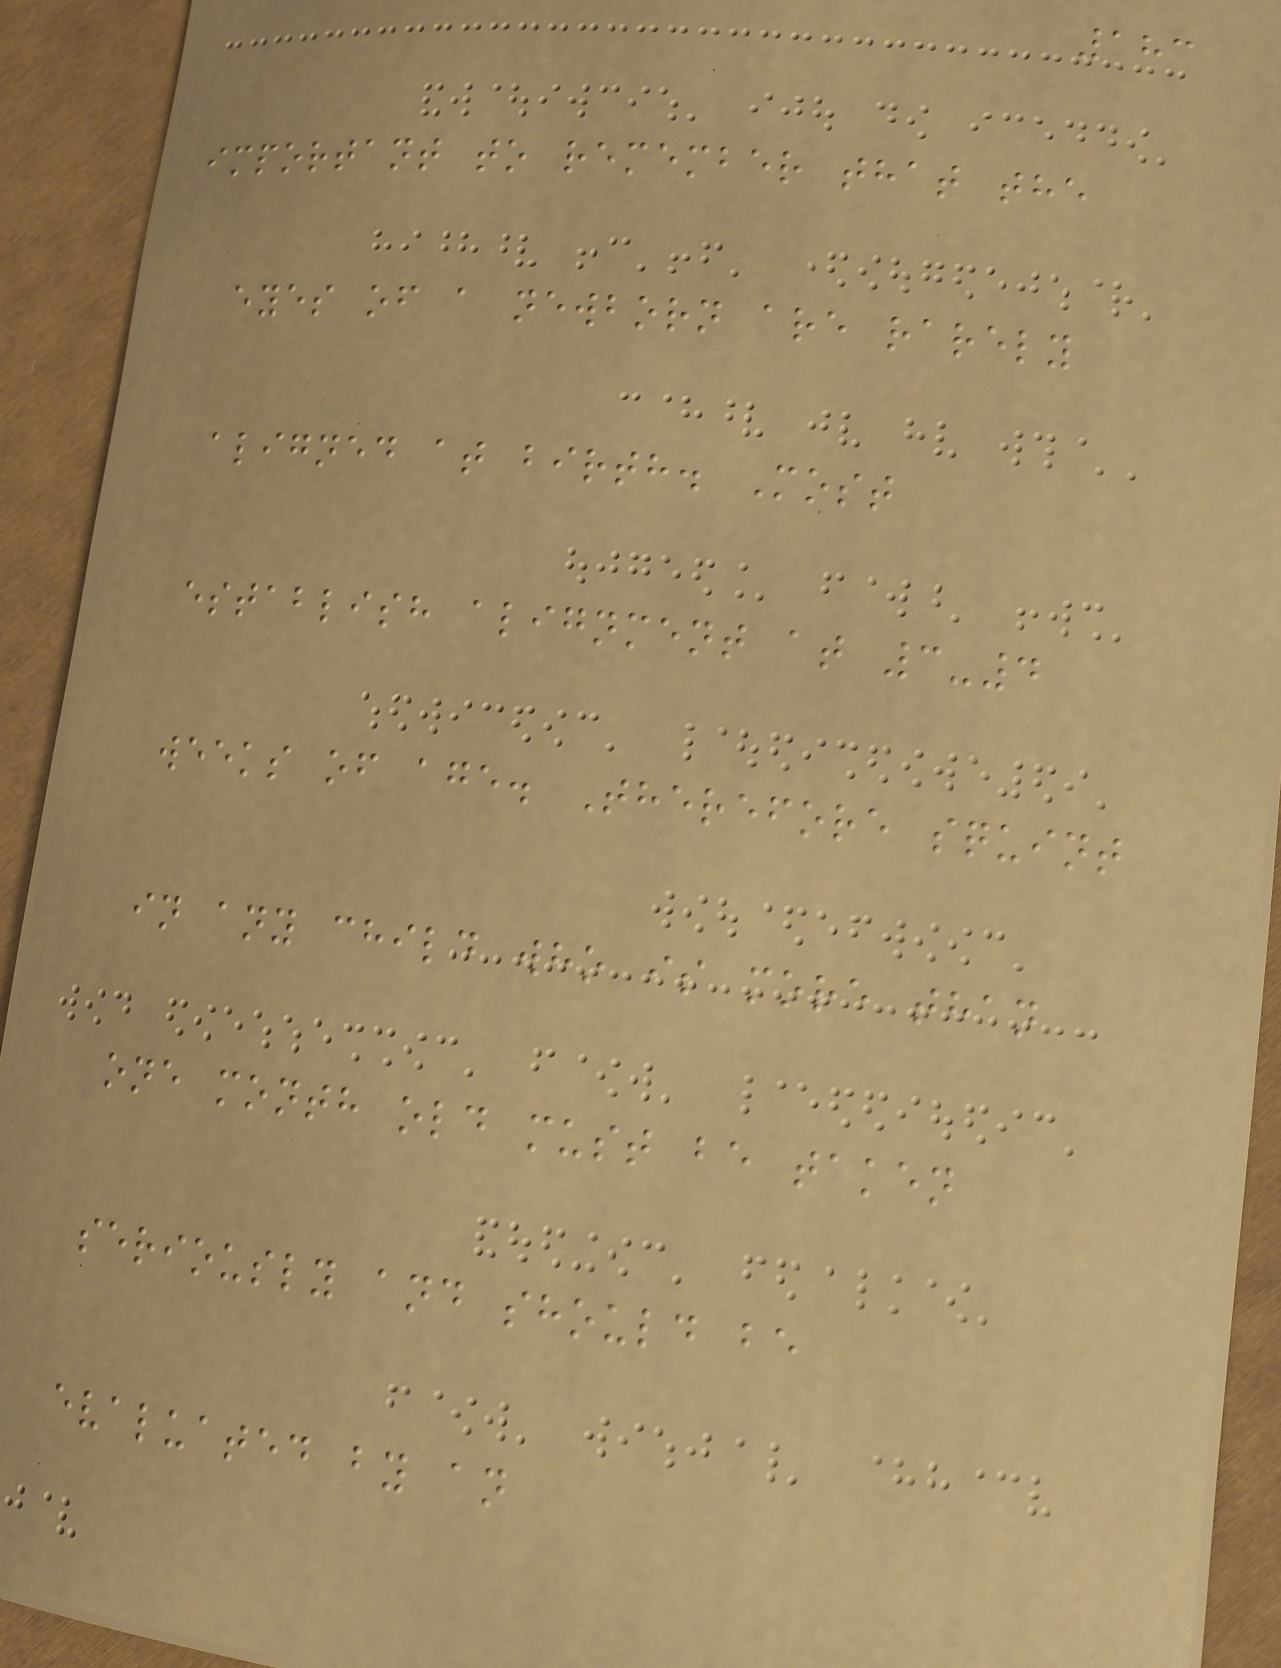183
important to remember that the
eyes of a newborn are rarely
aligned at birth. Most
establish alignment at 3-4
weeks of age. Therefore squint
in any child who is more than
one month old must be taken
seriously and should be
evaluated by an
